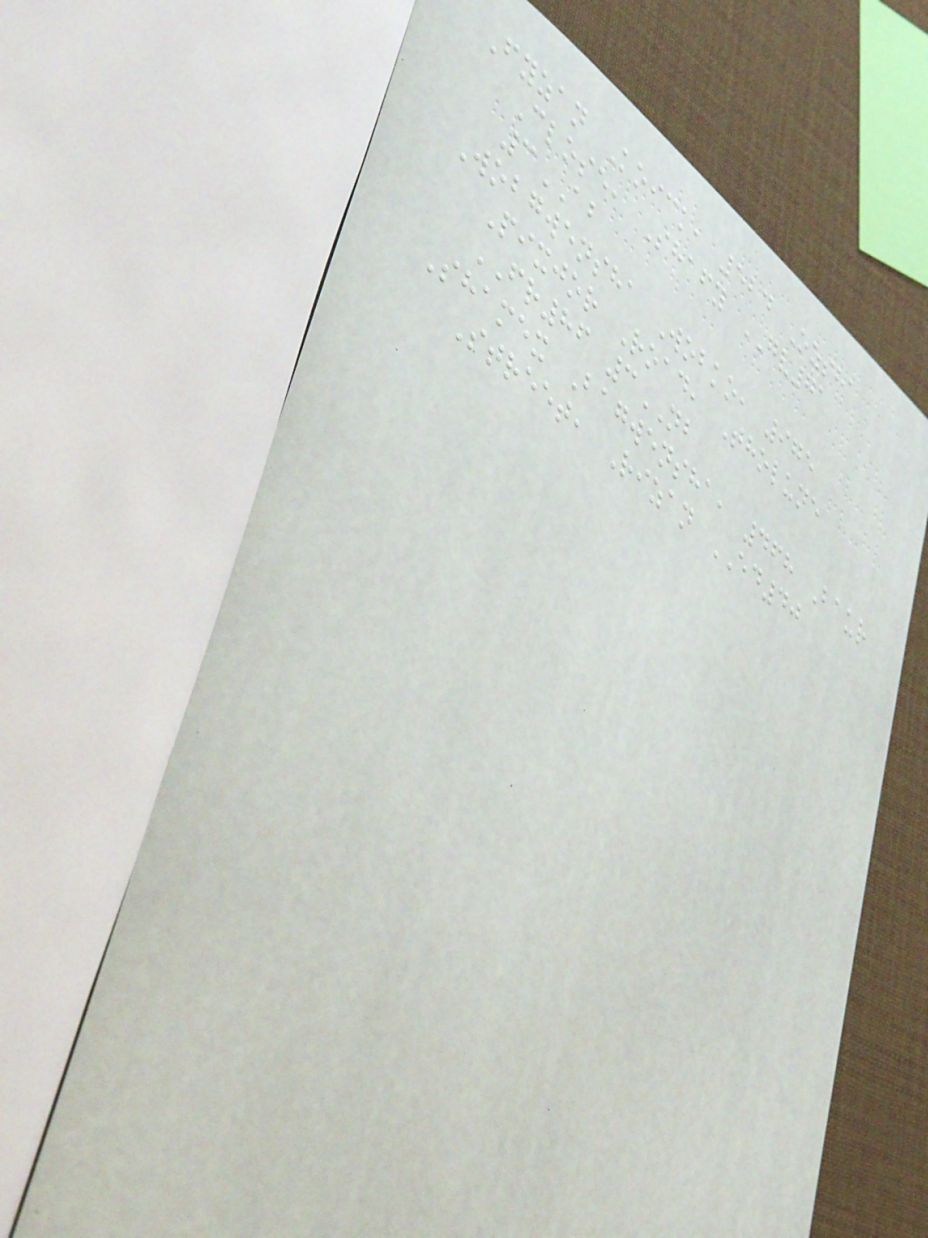Fyzan Koick, 524 Ozsha
Close, Shafy GV71
3AB
Wobgwensha Wobko, 975
Pixjor Road, Tholune
FR86 3NB
Shamex Bagwensha, 468 Baur
Street, Rizan ED40
